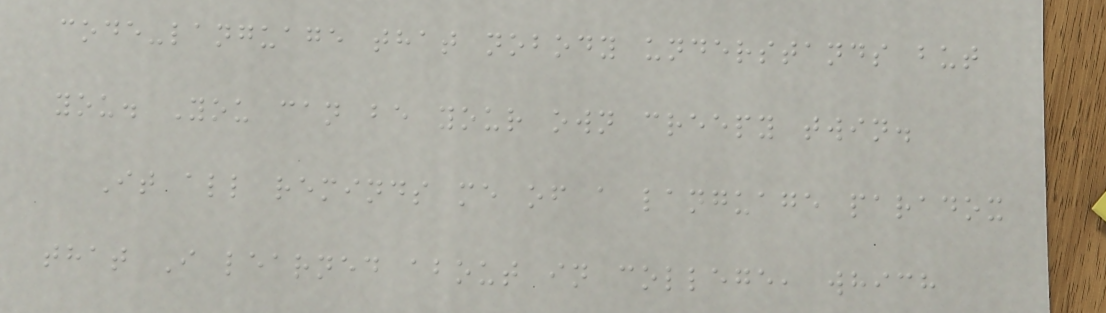code-language that nobody understands but
you. You can be your own creepy twin.
It all reminds me of a language paradox
that I learned about in college, which
